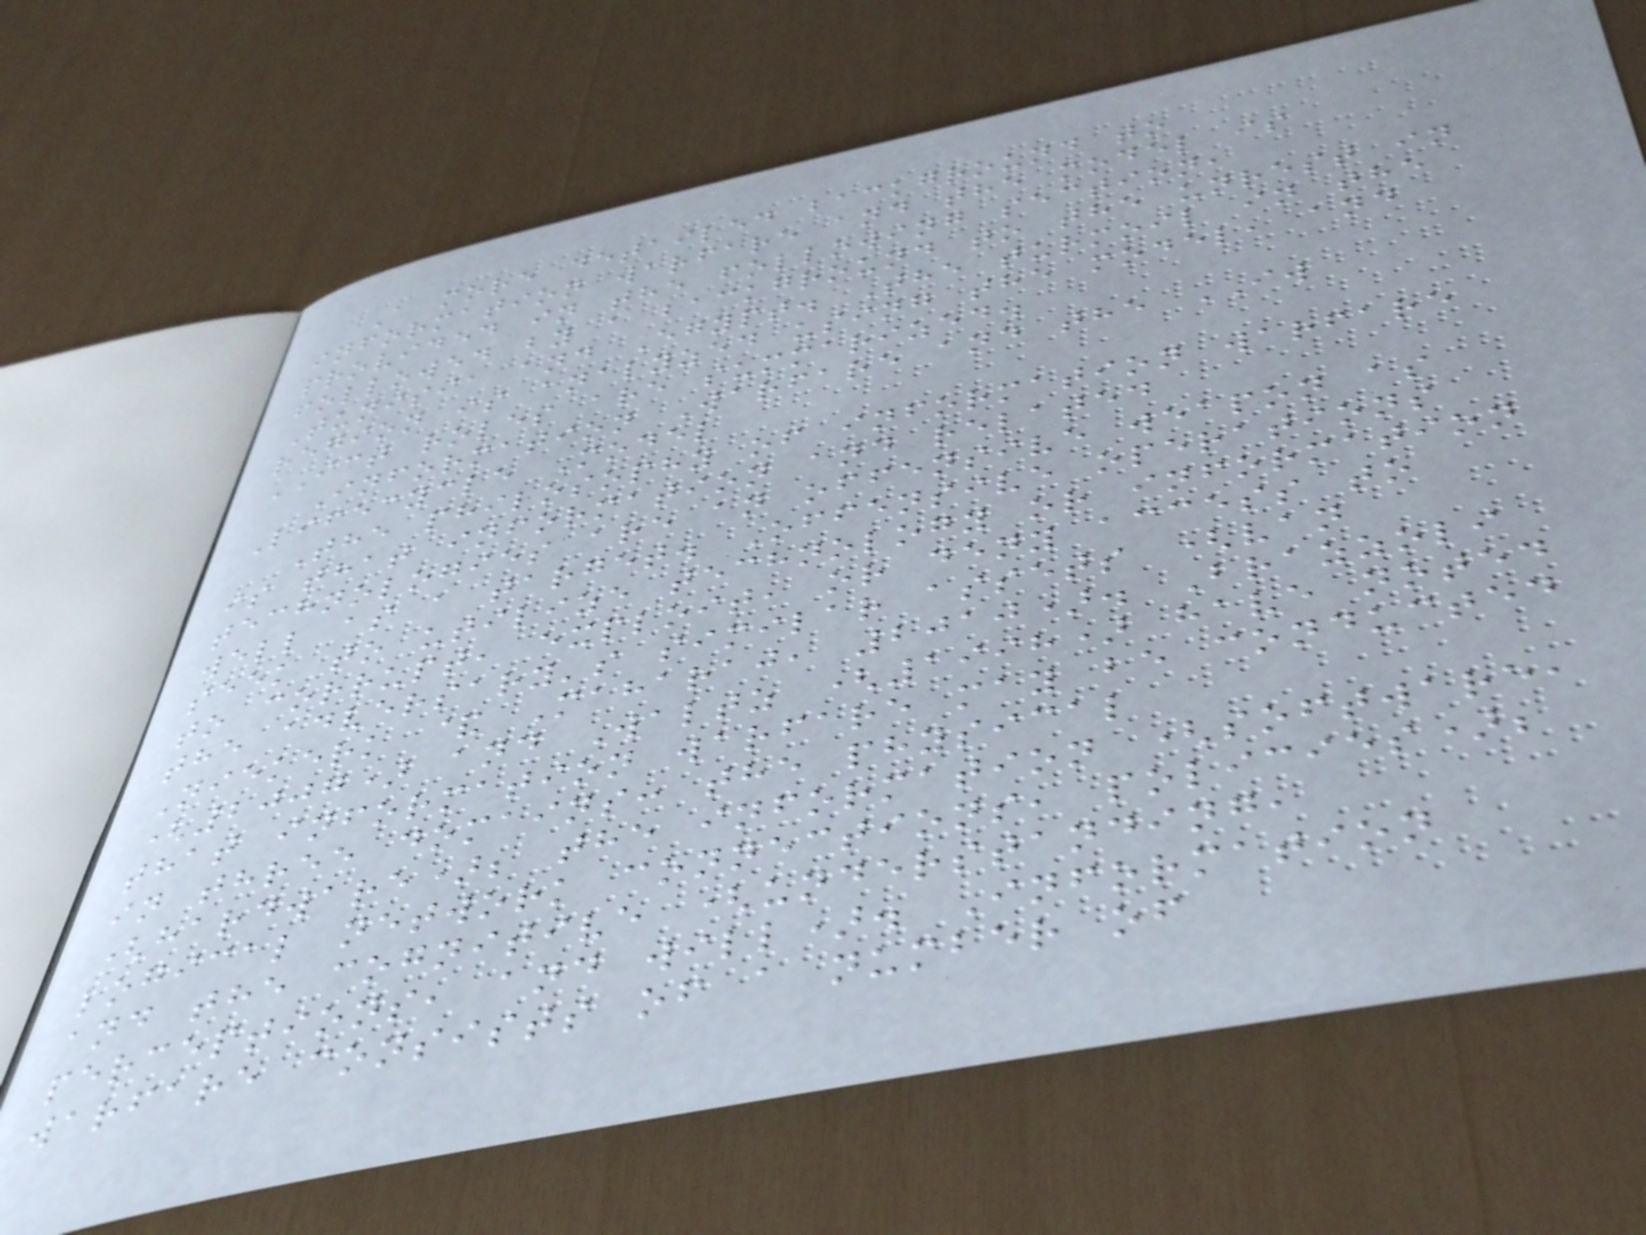A more detailed background to
information warfare and the model is
provided in the following section,
followed by a background to the unrest in
Tunisia and Egypt. The turmoil in the
region is analyzed using the model, and
ICT roles are summarized.
Information Warfare and the IW
Lifecycle Model
The philosophy of information warfare
is that information and related
technologies are an offensive weapon as
well as a target. Offensive operations
seek to utilize technology or information
to corrupt, exploit, or deny access to
the adversary's similar assets (van
Niekerk & Maharaj, 2010). Brazzoli
(2007) and Waltz (1998) have noted
that information warfare may be conducted
in three domains: the physical
(hardware); the information (software,
logical network connections, policies);
and the cognitive (understanding,
perceptions, and will). Information
warfare consists of a number of
